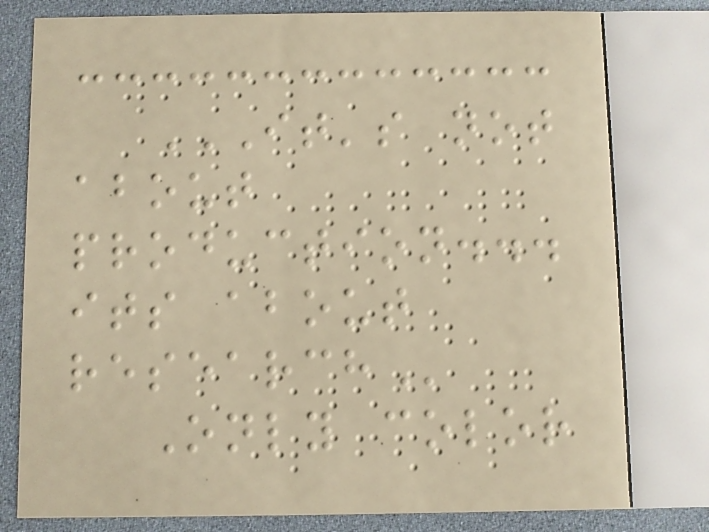IT'S NOT
ABOUT
PRODUCTION...
ITS ABOUT
RESEARCH
Only color
